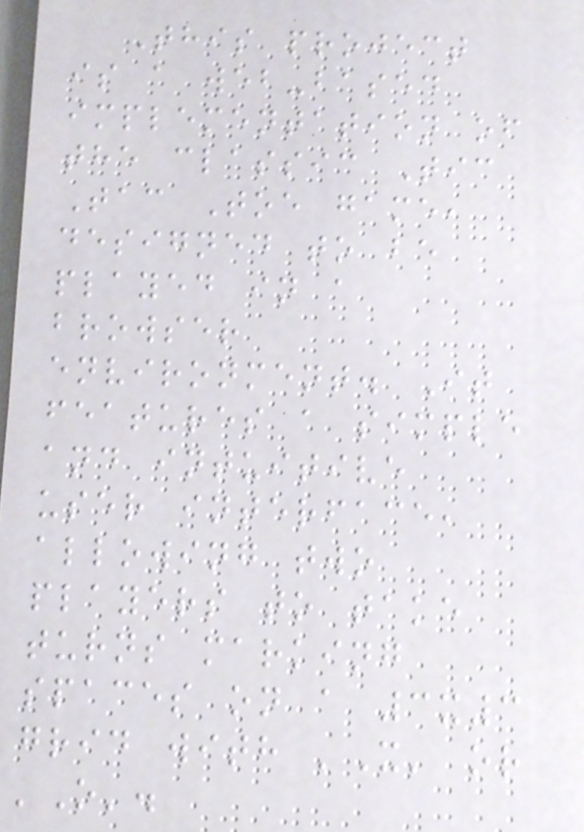This project
is a web-based
implementation of
the classic Tic
Tac Toe game,
designed to be
played in a
browser
environment. It
features a simple
and intuitive
user interface,
allowing two
players to take
turns marking
spaces on a 3x3
grid with 'X' or
'O'.
